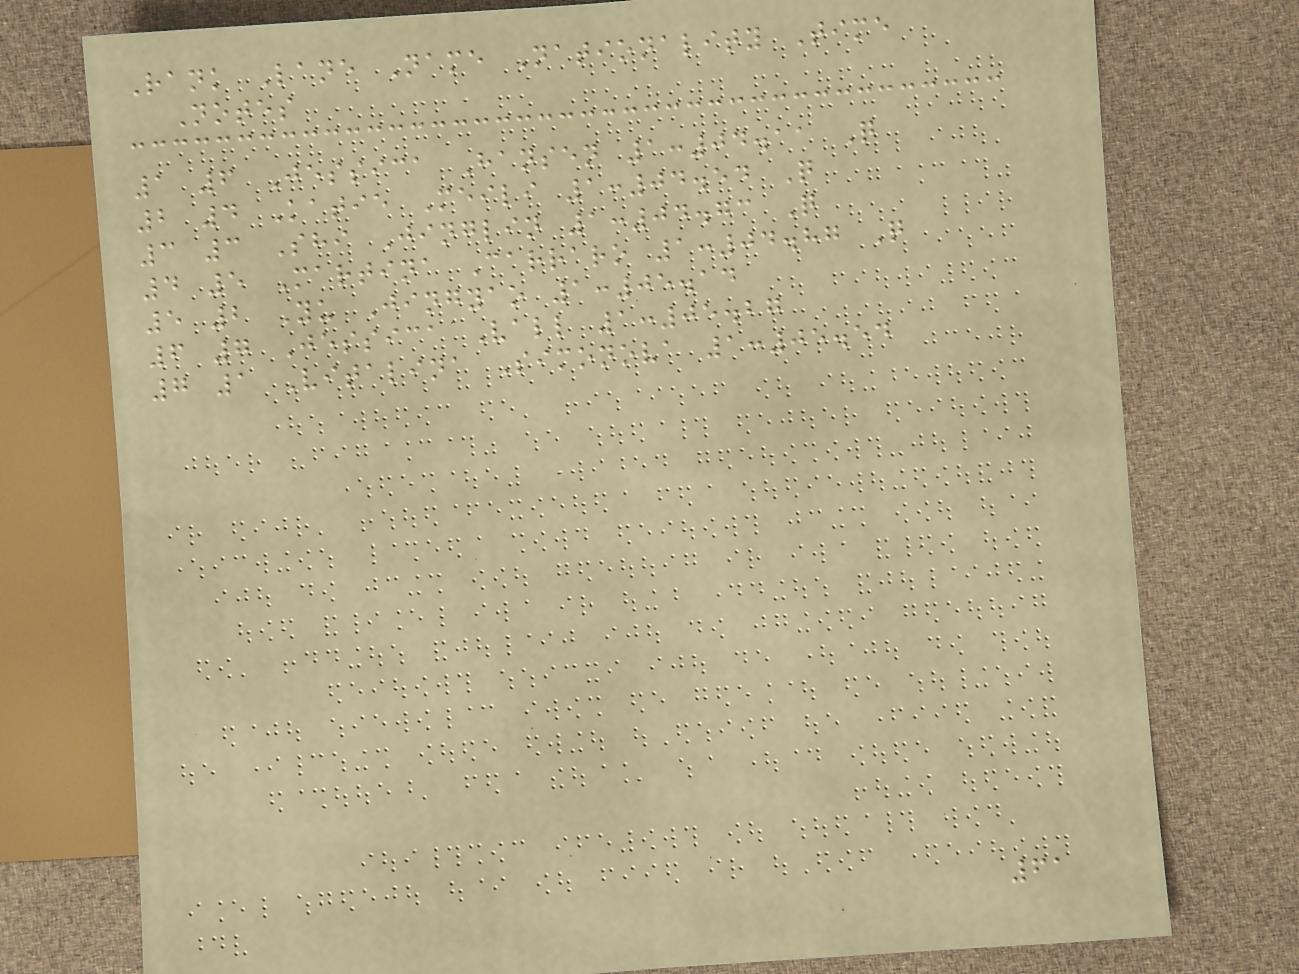Rank Lane Name Nationality Time
Notes
1 6 Jessica Hansen 1:04.11 Q
2 4 Katie Meili 1:04.54 Q
3 3 Shi Jinglin 1:04.73 Q
4 5 Martina Carraro 1:04.87 Q
5 2 Yu Jingyao 1:05.14
6 7 Jessica Vall 1:05.27
7 1 Vitalina Simonova 1:05.54
61
